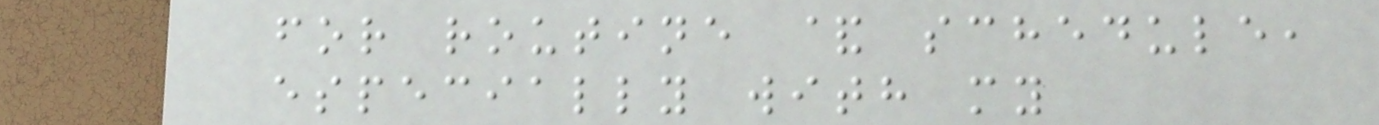for routine & schedule,
especially with my
